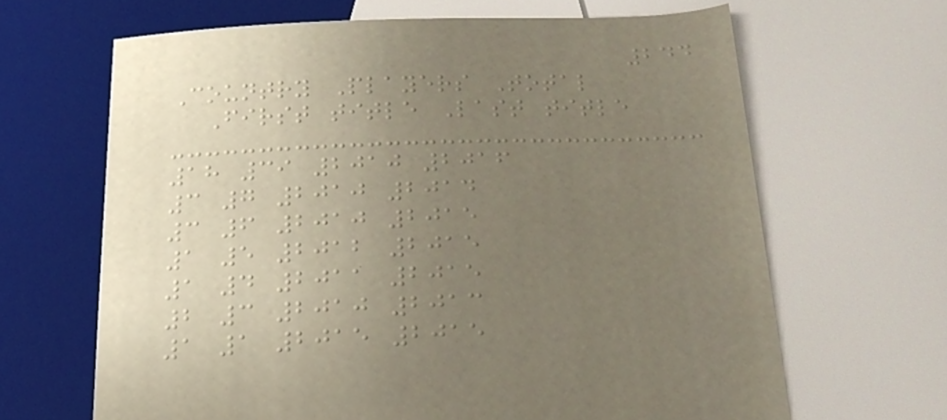244
Country Players Total
First title Last title
18 39 2010 2016
3 7 2010 2014
3 6 2010 2015
1 5 2012 2015
1 4 2011 2015
2 3 2010 2013
1 1 2015 2015
